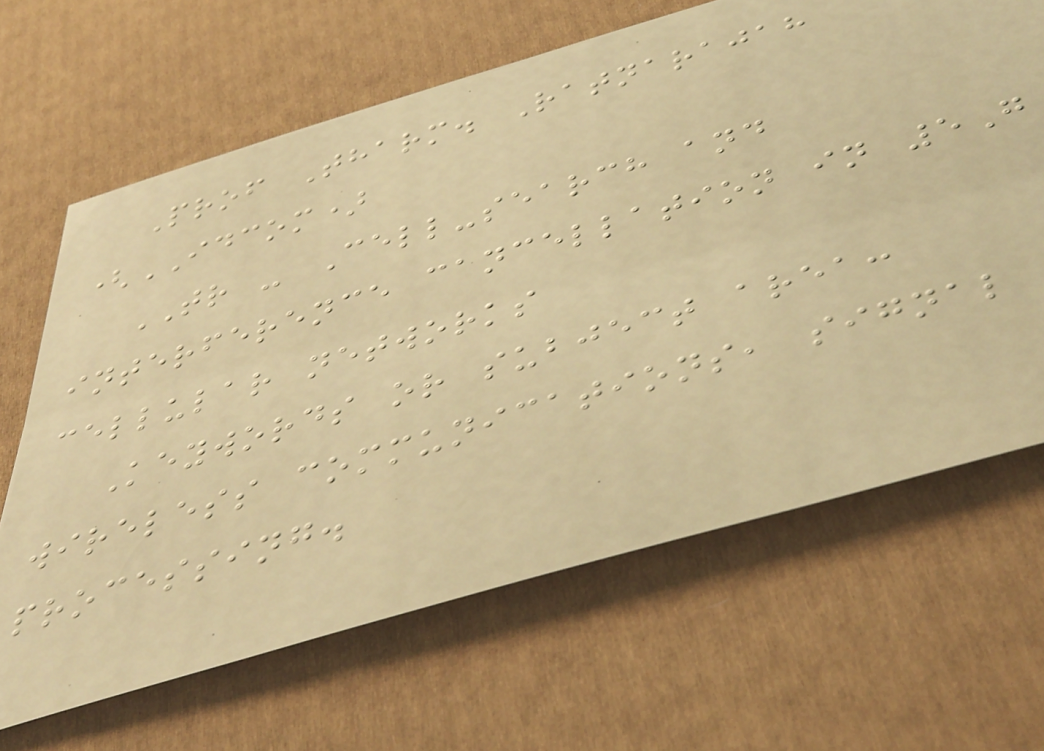Prof Tharm. Ratnarajah
(IDCOM)
TR - Cell-search and
interference cancellation in 5G
cellular networks
Keywords or subject area:
wireless communications, signal
processing.
